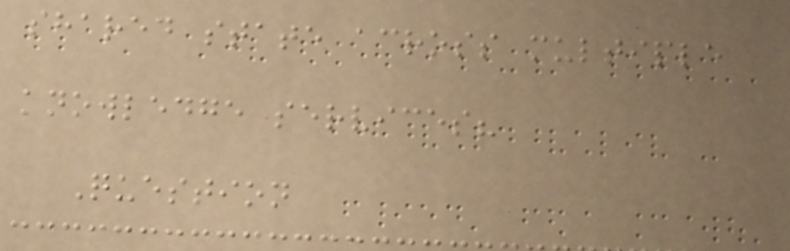shared state across multiple
knowledge services?
Question
